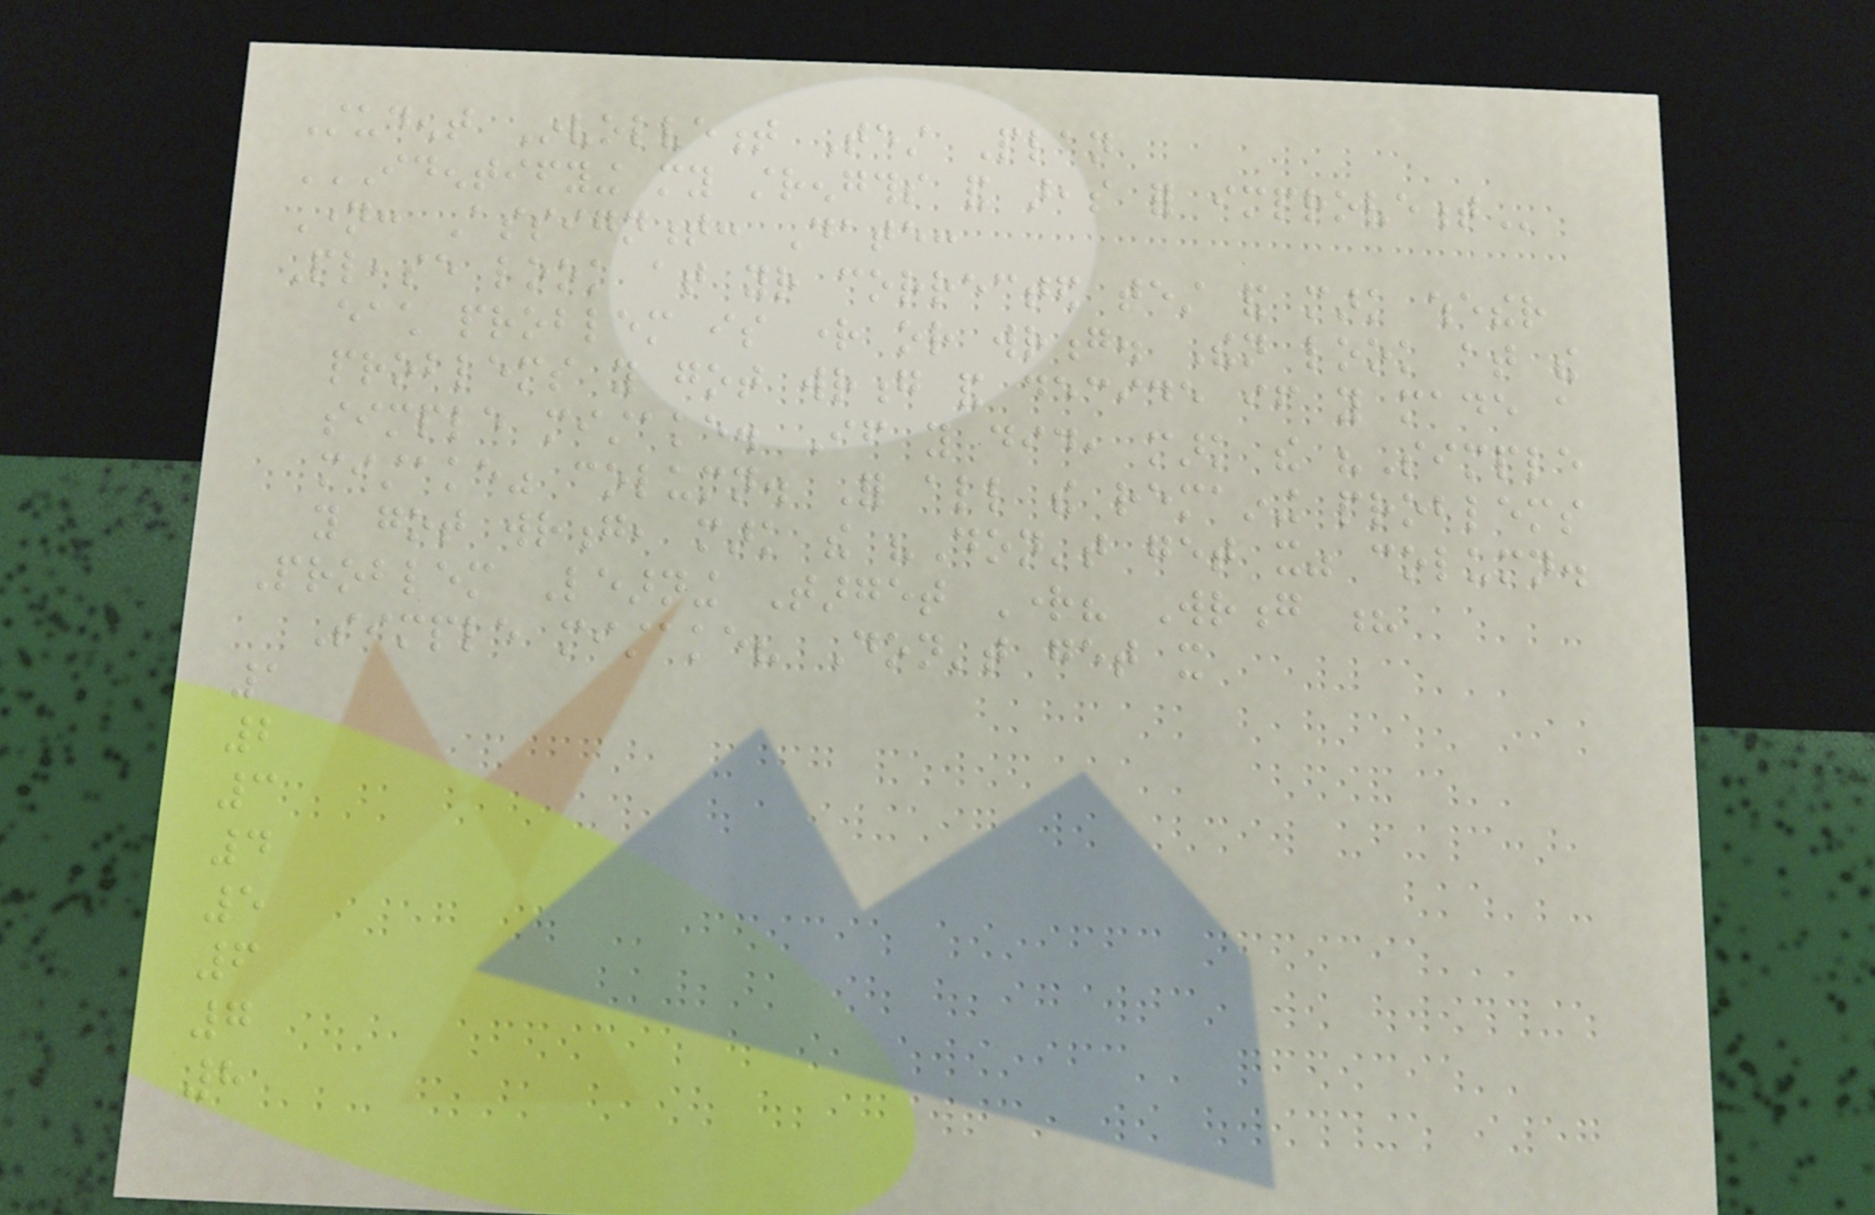Student Involvement Test Plan
IDENTIFYING MY STRENGTHS AND AREAS FOR IMPROVEMENT
Name: Assignment: Date:
Please look at your corrected test and mark whether
each problem is right or wrong. Then look at the
problems you got wrong and decide if you made a
simple mistake. If you did, mark the "Simple
mistake" column. For all the remaining problems
you got wrong, mark the "Don't get it" column.
Problem Learning Target Right? Wrong ?
Simple mistake? Don't get it
1
2
3
4
5
6
7
8
